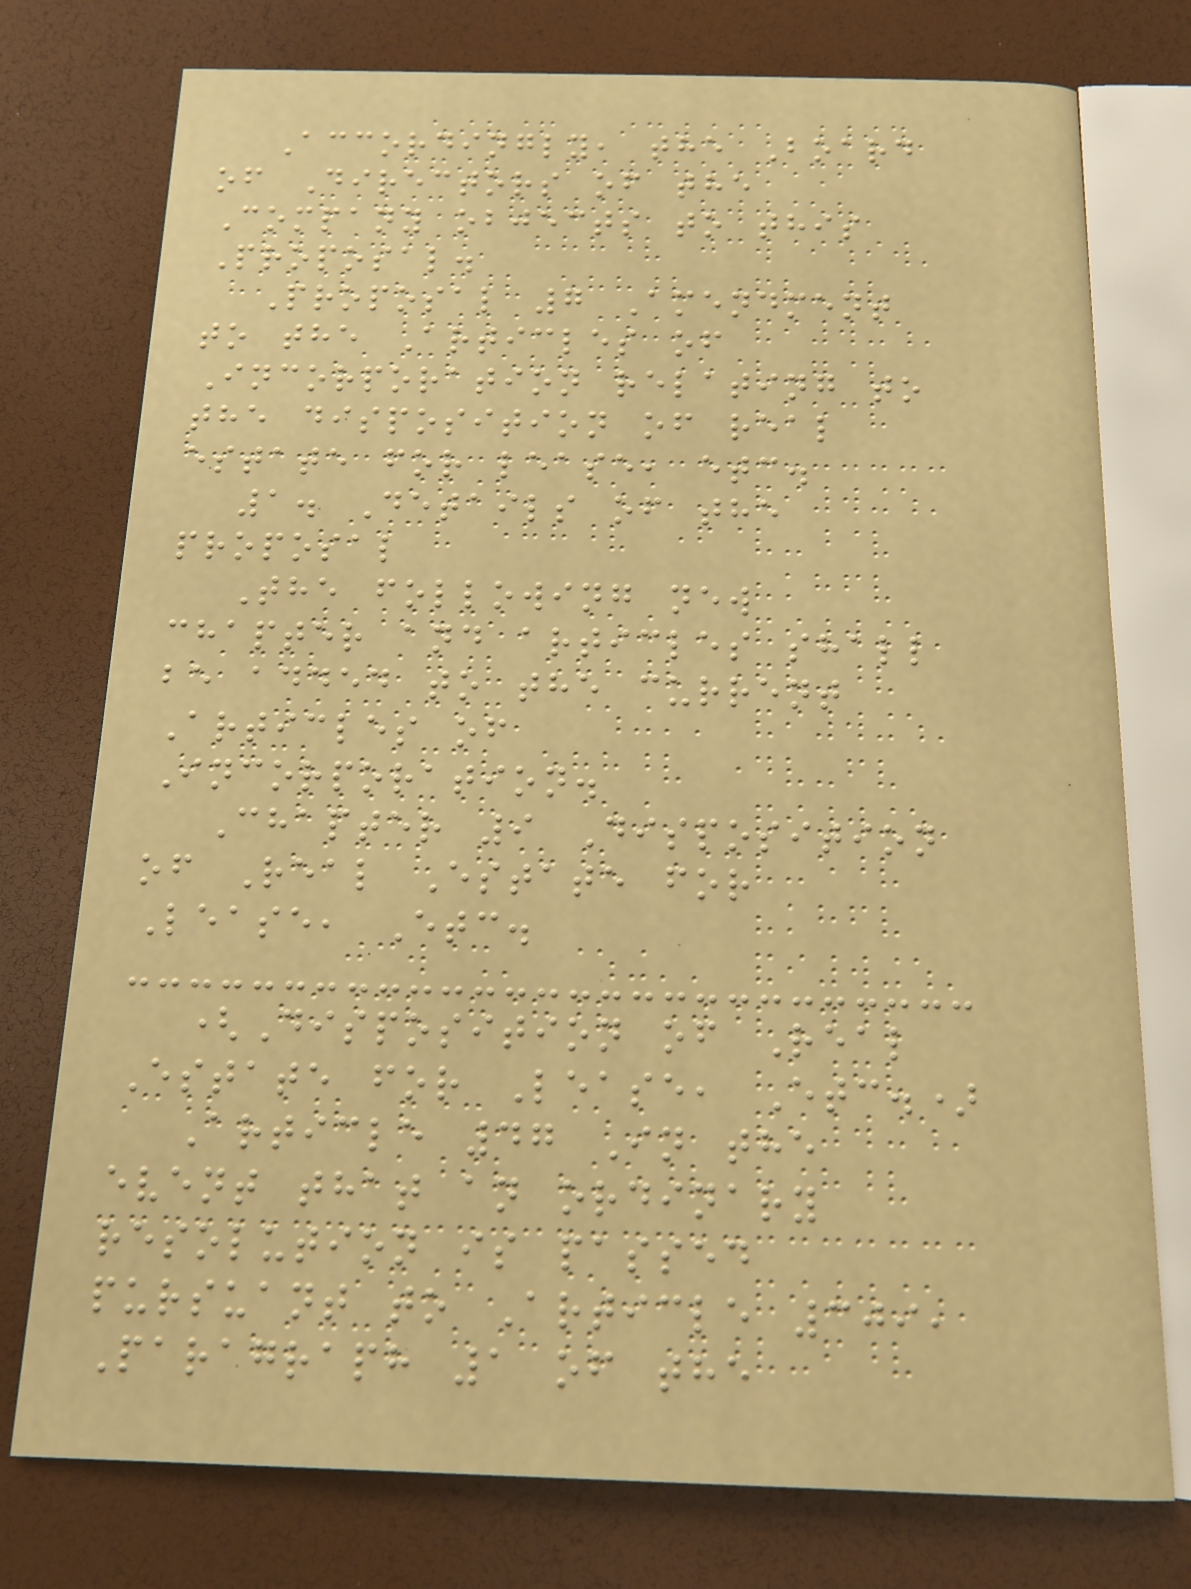Accordingly, the Board
of Directors of the
Company objects to this
Proposal.
Proposal 7 Amendment
to the Articles of
Incorporation relating to
the disposition of real
estate for lease, etc.
1. Details of the
proposal
The following new
chapter and articles shall
be added to the current
Articles of
Incorporation.
Chapter 9 Disposition
of Real Estate for
Lease, Etc.
(Disposition of Real
Estate for Lease, Etc.)
Article 47 In the
event that an ordinary
resolution is passed
pursuant to Article 309,
Paragraph 1 of the
